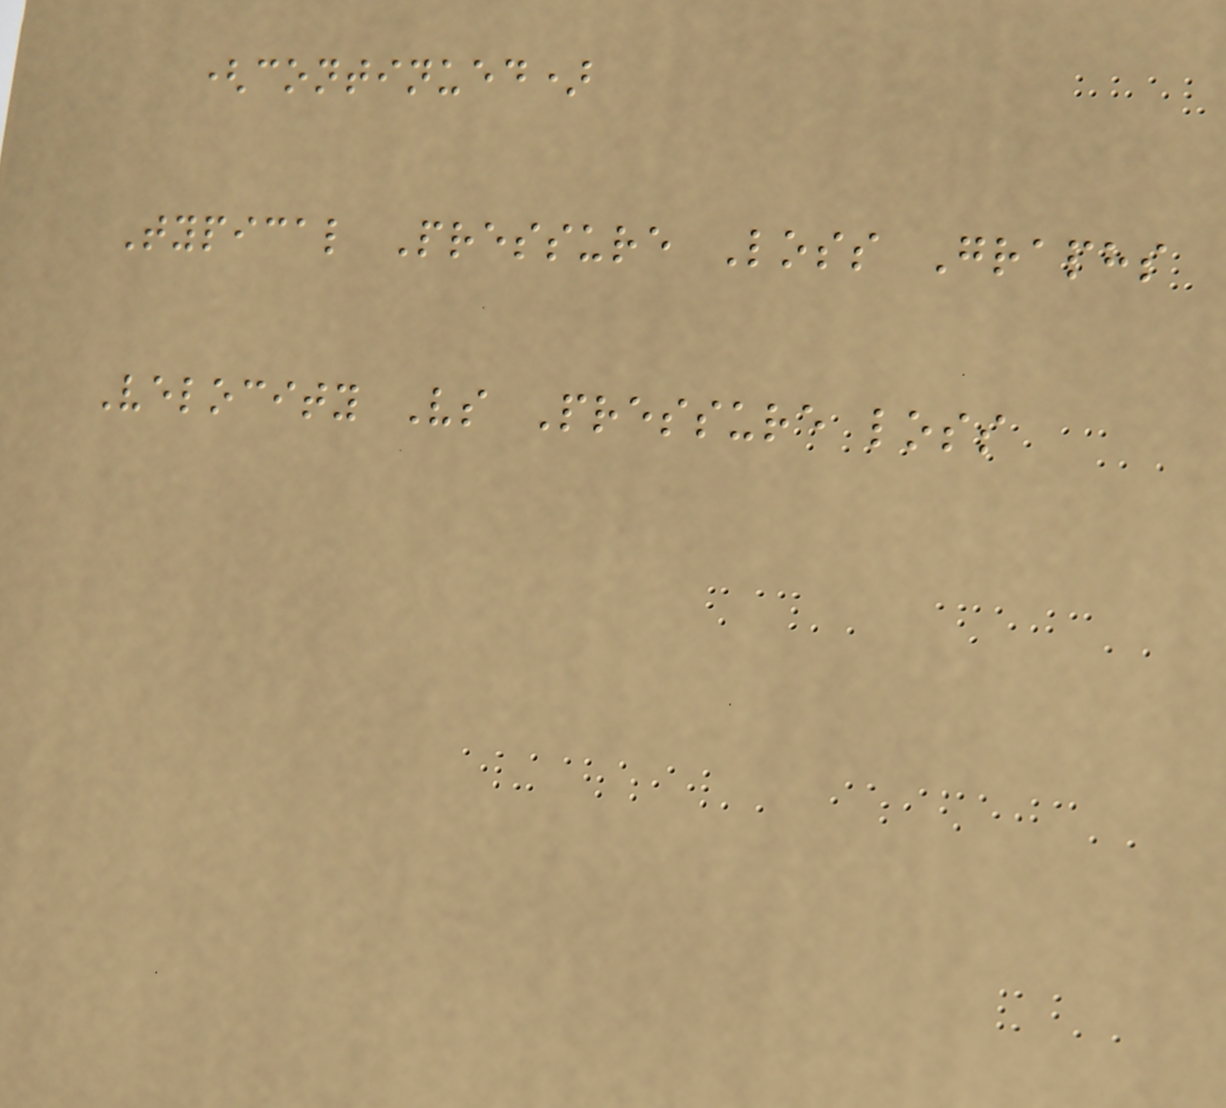(continued)
Typical Pressure Loss Graphs
Velocity Vs Pressure loss
